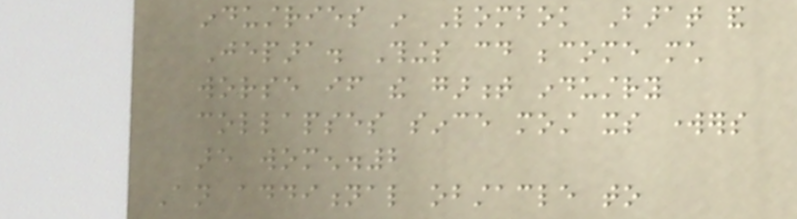industries in Lombok Barat and
Jepara. Things could become much
worse if the garment industry
collapses since most its workers
are women.2
An additional obstacle to
